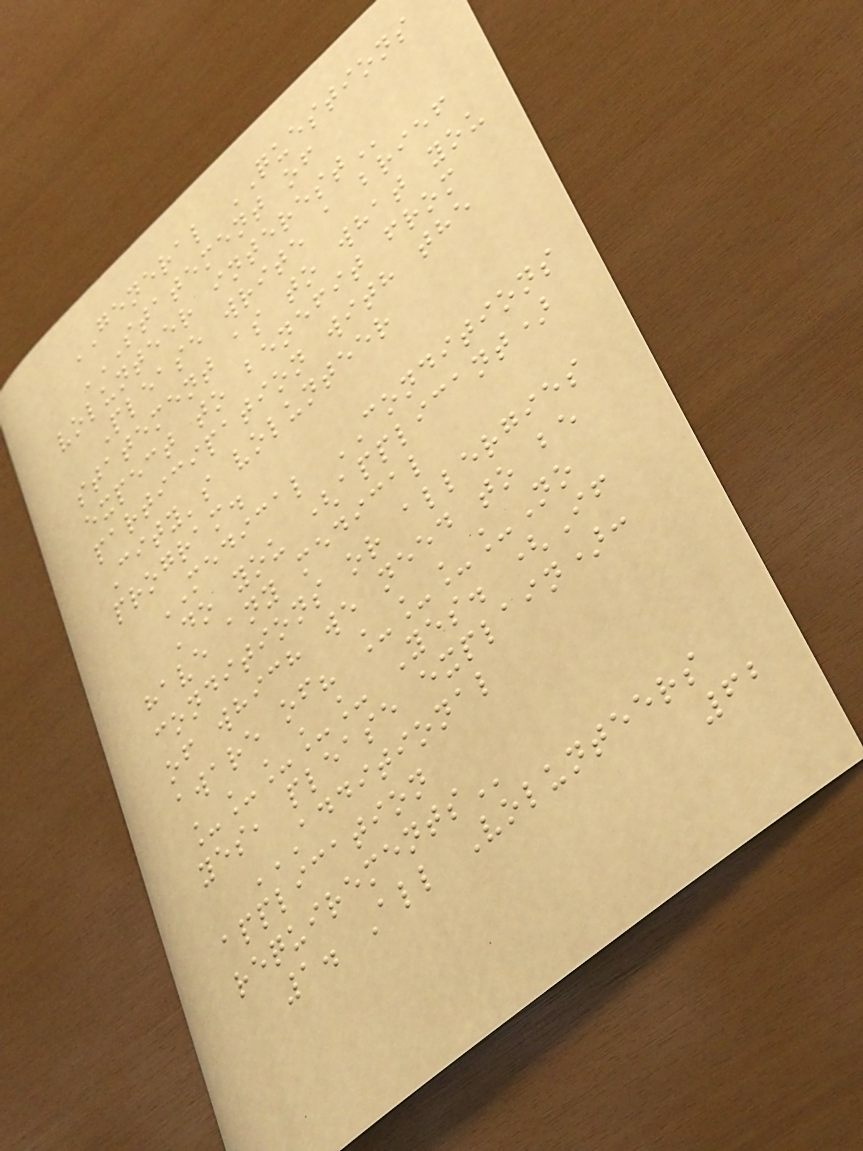GENERAL QUESTIONS
STATEMENT OF
VOLUNTEER INTEREST
Please write a brief
statement as to what you
expect to benefit from
participation with the
City's volunteer
program.
MEDICAL CONDITIONS
Do you (applicant)
have any medical
conditions or allergies
of which we need to be
aware of? ____No
_____ Yes. (If
yes, please explain):
ADDITIONAL
APPLICATION
REQUIREMENTS
1. All Volunteers
62
